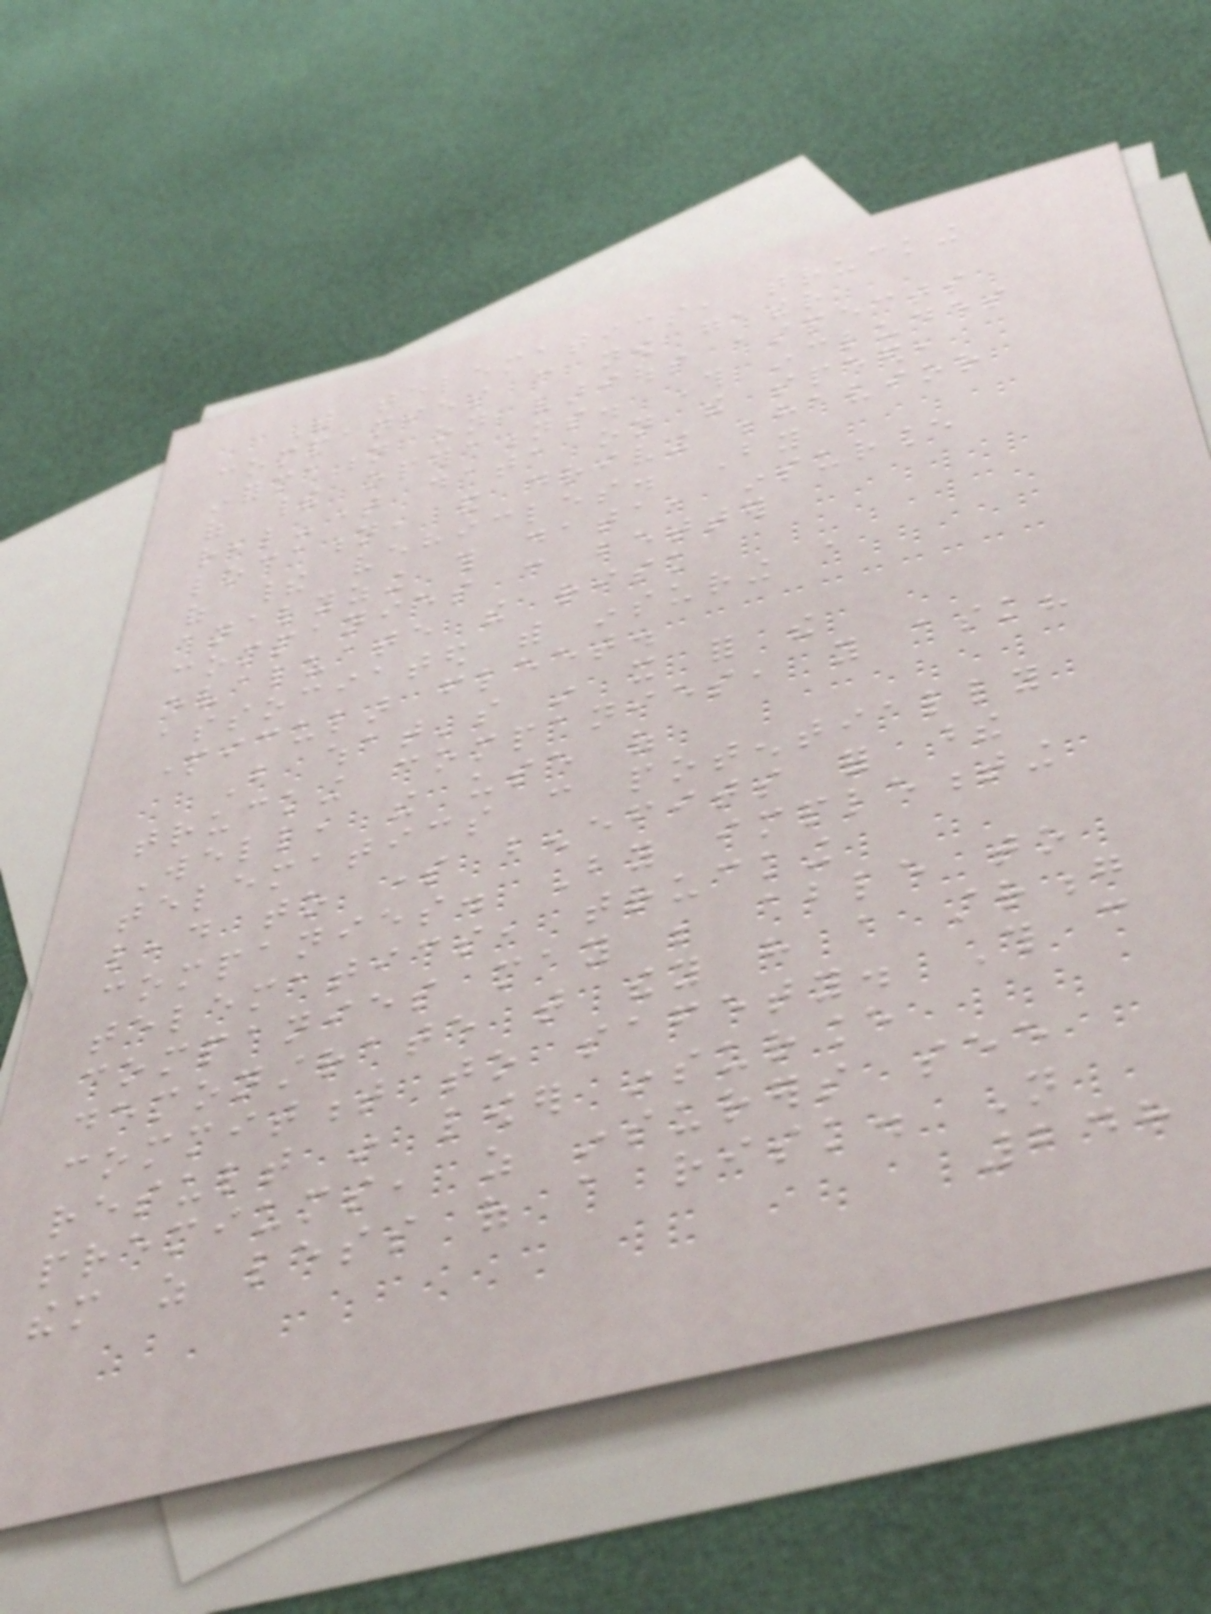With telematics, trucking
companies can now gather
information on various aspects
of their operations. This includes
real-time data on the speed,
location, and driving behavior
of their vehicles. By
analyzing this data, insurance
companies can better
evaluate the risk
associated with insuring a
particular fleet.
But what's in it for the
trucking companies, you ask?
Well, the use of
telematics can potentially
lead to some benefits for these
companies. By implementing
telematics, trucking
companies may be able to
demonstrate that they have a strong
commitment to safety. This can
result in lower insurance
premiums, as insurers see
them as less of a risk. Not
248
